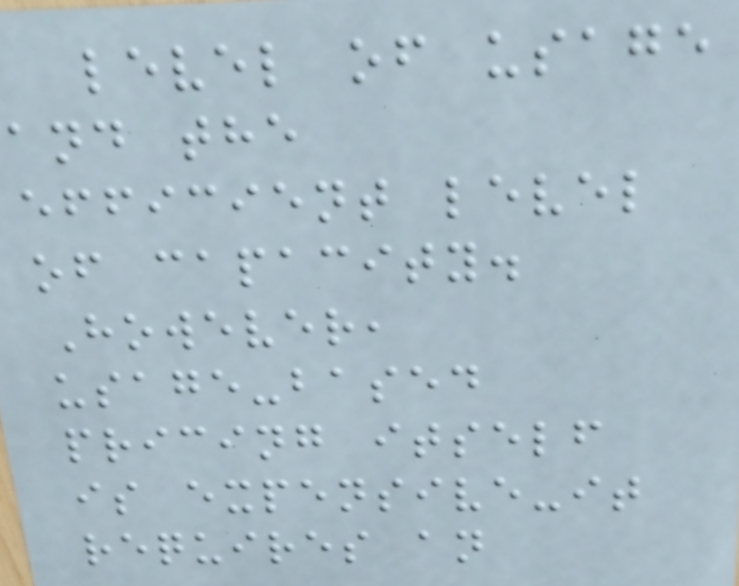level of usage
and the
efficient level
of capacity.
However,
usage-based
pricing itself
is expensive-it
requires an
